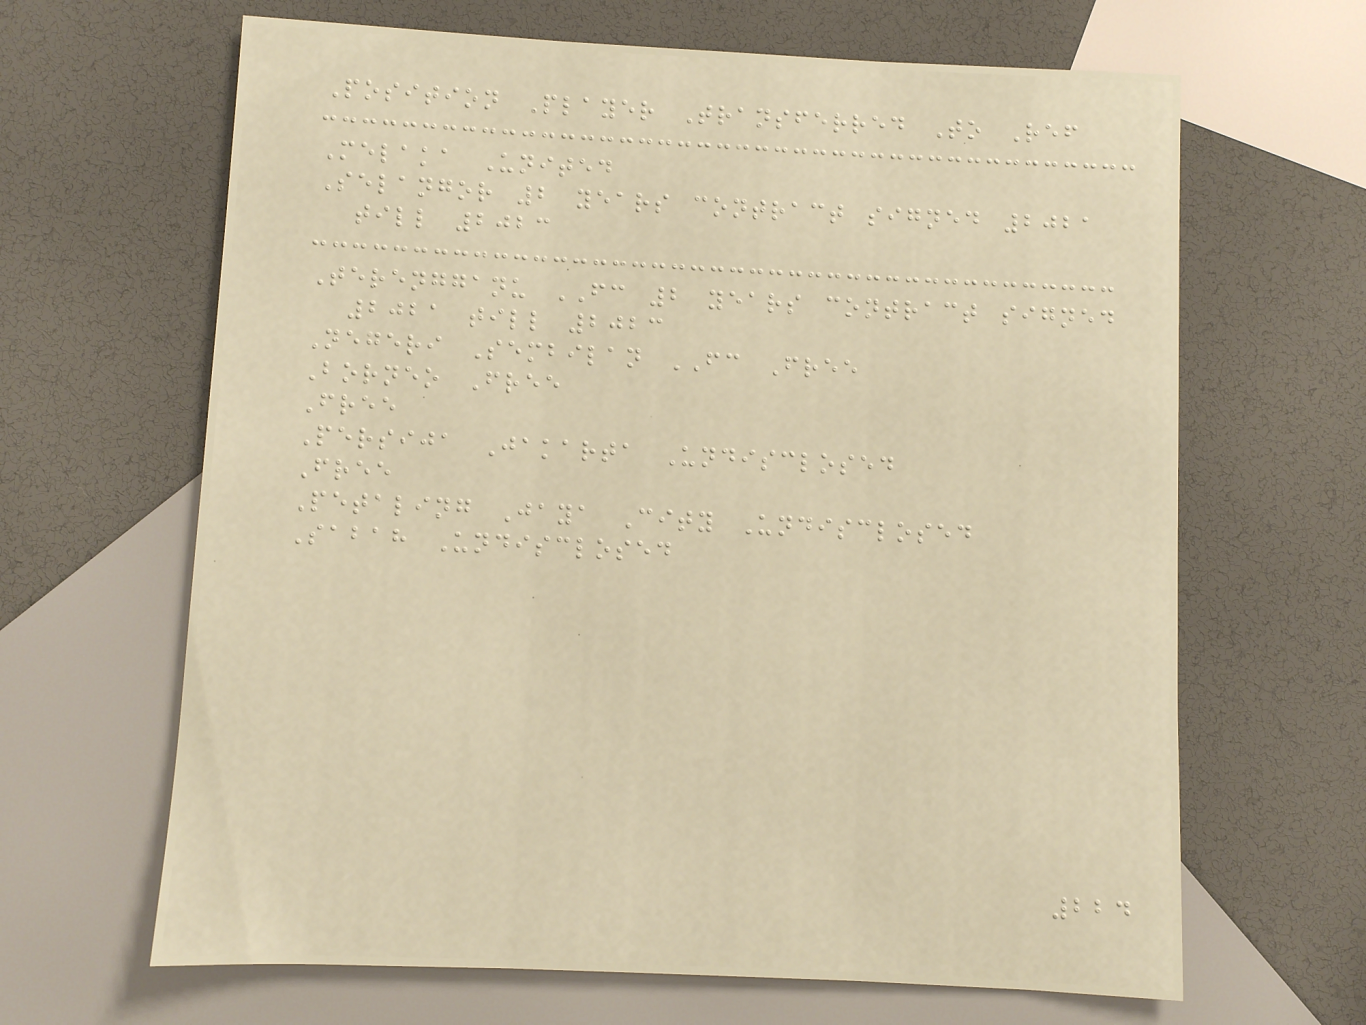Position Player Transferred To Ref
Melaka United
Selangor 2 years contract signed 2021
till 2023
Terengganu FC 2 years contract signed
2021 till 2023
Negeri Sembilan FC Free
Borneo Free
Free
Persija Jakarta Undisclosed
Free
Petaling Jaya City Undisclosed
Sabah Undisclosed
224
